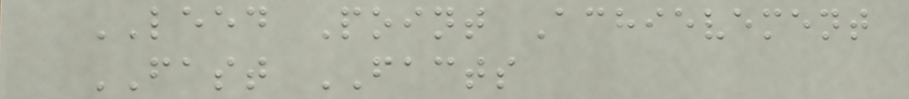LEED Point Achievement
FAST FACTS
